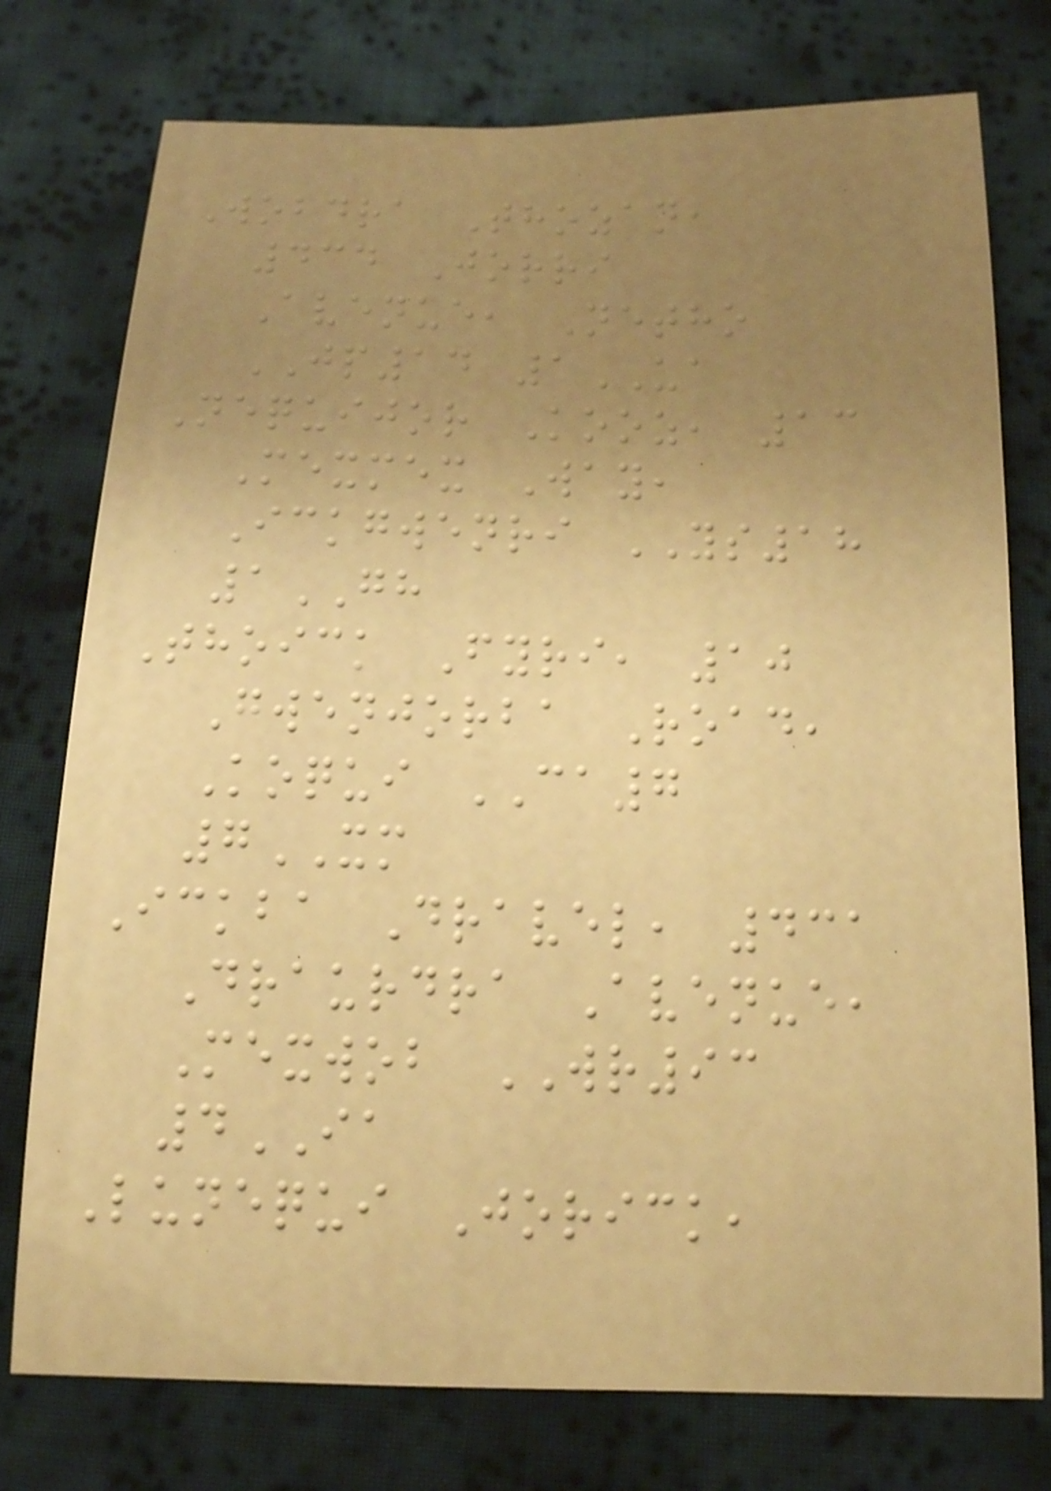Wobdra Thozan,
434 Jorri
Avenue, Netho
JP14 1UA
Nequijor Kooz, 13
Mexmex Way,
Ickgwenri YS18
1GH
Thoick Fyri, 10
Gwenjorba Road,
Koqui CA7
7XM
Ickba Dravel, 431
Draurdra Avenue,
Mexwob WR93
4IA
Lunequi Jorick,
